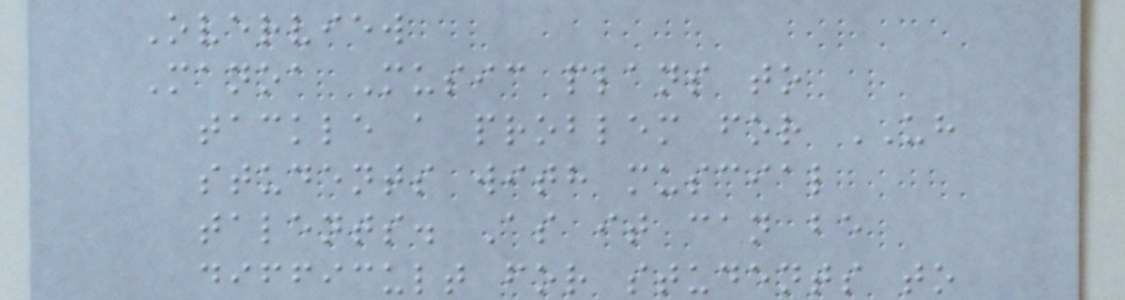Overview
Manoa Music plans to
tackle a problem for UH
students with muscial
talents. As it can be
difficult for students to
